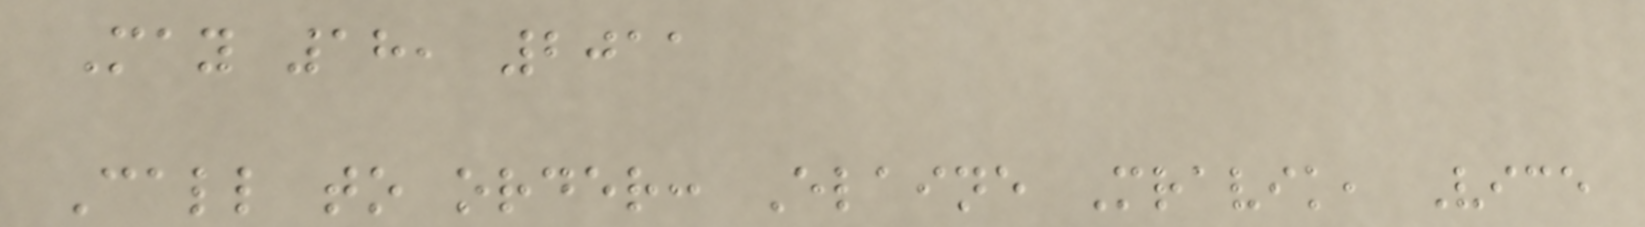May 18, 2011
Call to order: Elaine Mravik, Vice
